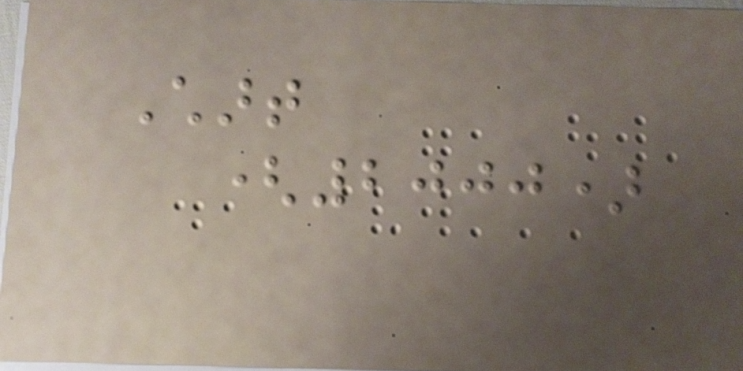Chart
(2000)
